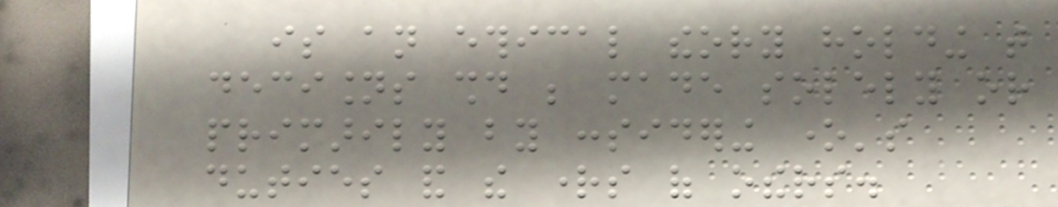is an ethical theory holding that
decisions should be made solely or
primarily by considering one's
duties and the rights of others.
